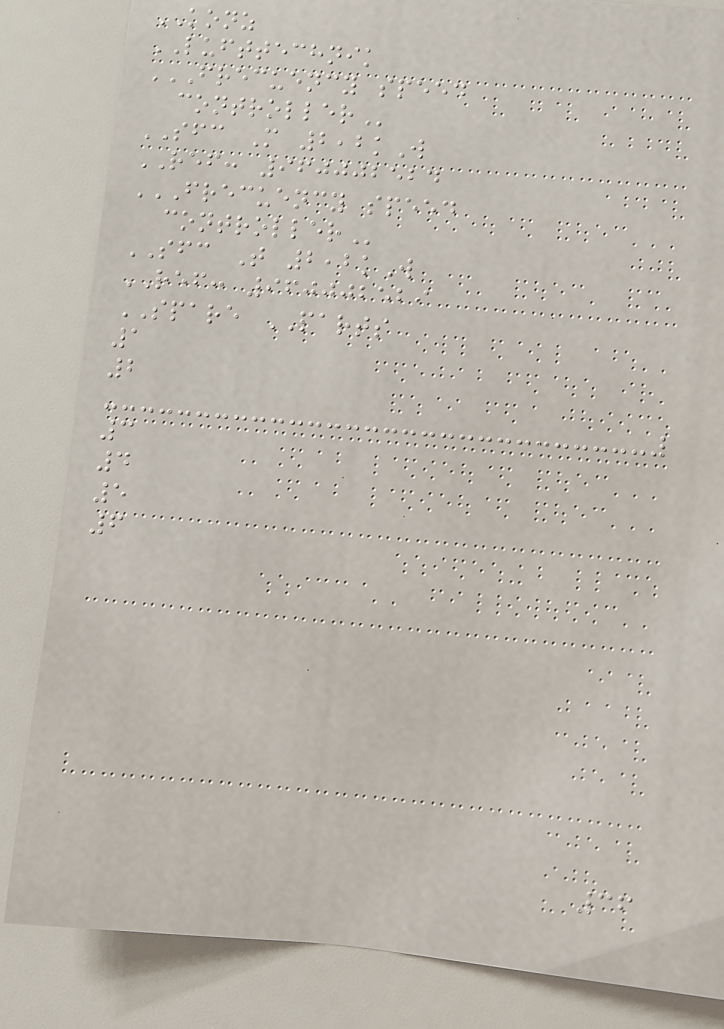KONZ
LUFTTECHNIK
FRECUENCY SPEED
CONTROLLER
SFC M 2,2kW
REF: 960002524
FRECUENCY SPEED
CONTROLLER
SFC T 2,2kW
REF: 960002529
SPARE PARTS
1
2
3
4
5
6
36
